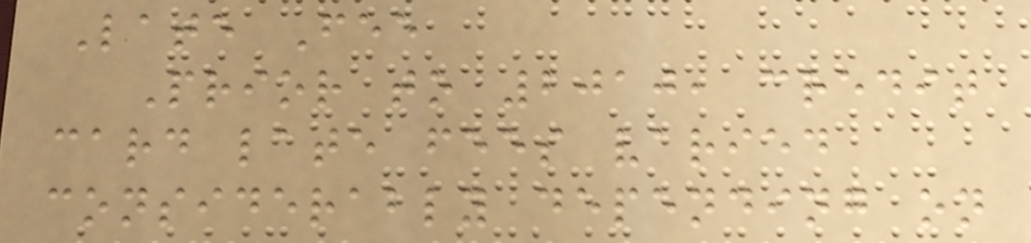Late Fee
Prior to 2010, credit
card late fees varied
considerably depending on
